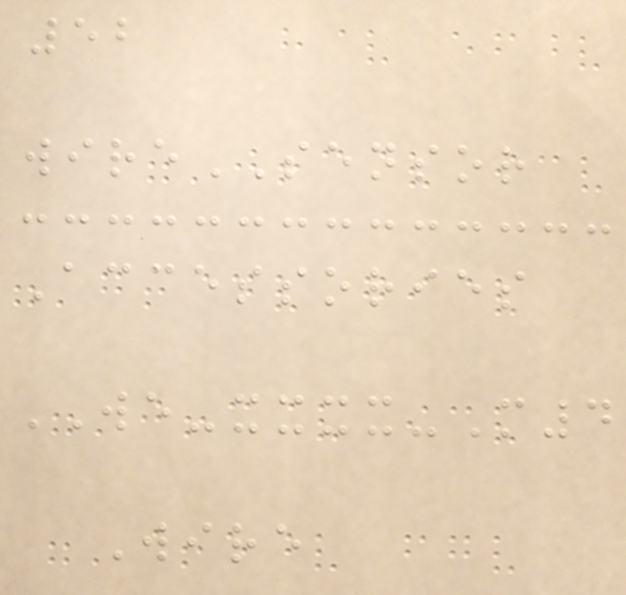52
wireSENSOR
Accessories
WE-xxxx-M4
Wire
